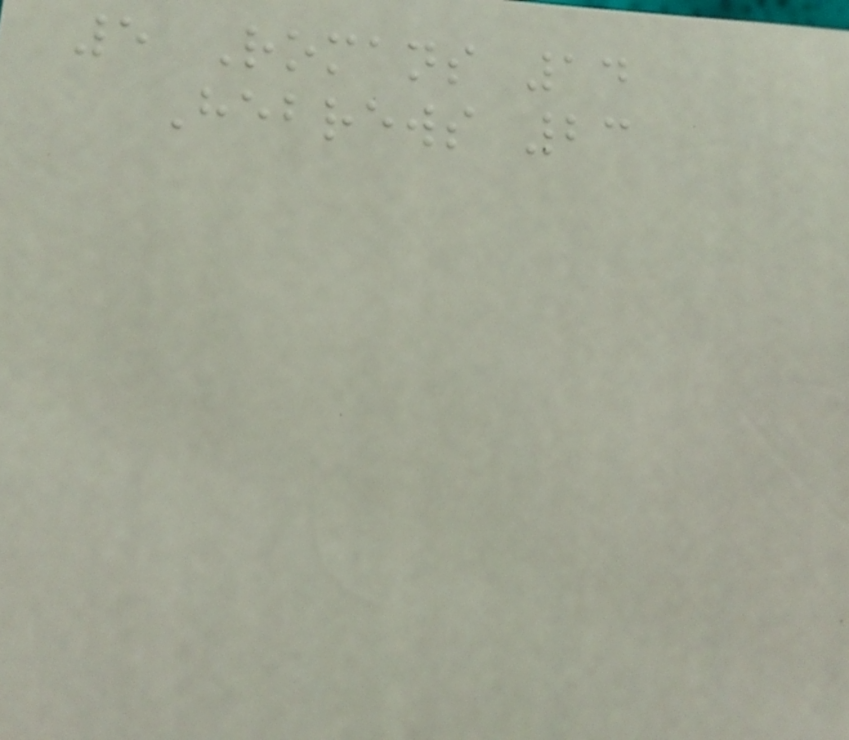5 Romans 14
Hebrews 23
